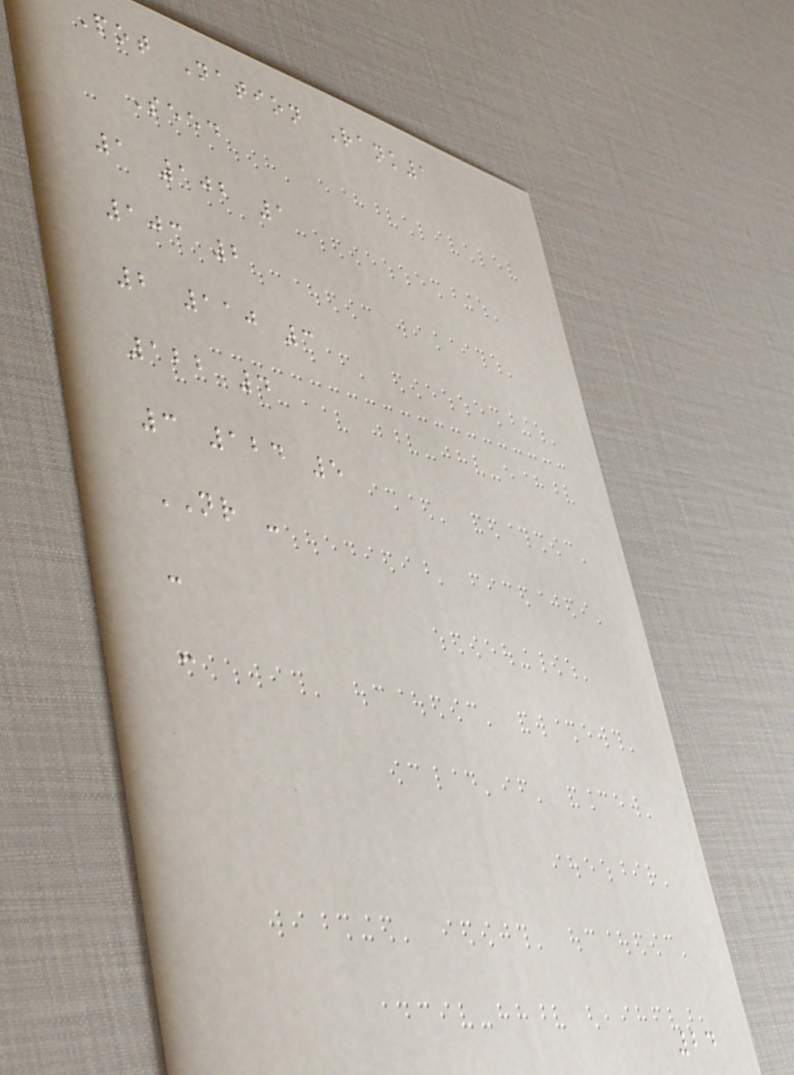Pot Nation Rank1
Seed
1 102 1
103 2
2 110 3
122 4
3 124 5
NR -
-
-
24
